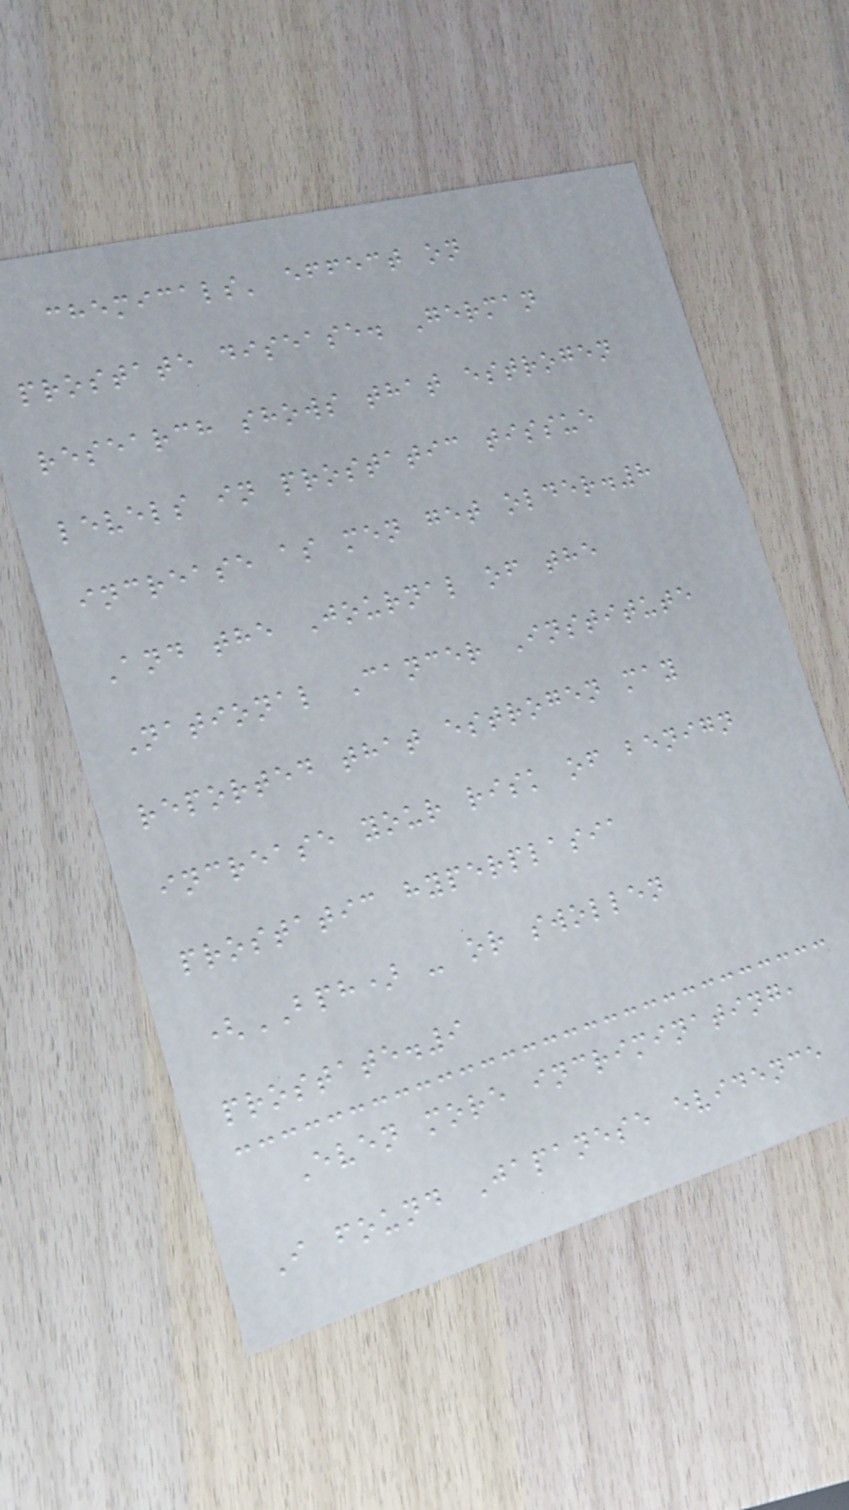chemicals' effect on
prostate disease. German
research shows that estrogen
levels in prostatic tissue
increase as men get older.8
And the Journal of the
National Cancer Institute
reported that estrogen may
increase your risk of benign
prostatic hyperplasia
(BPH) - or swollen
prostate.9
Even more incriminating,
I found Japanese evidence
